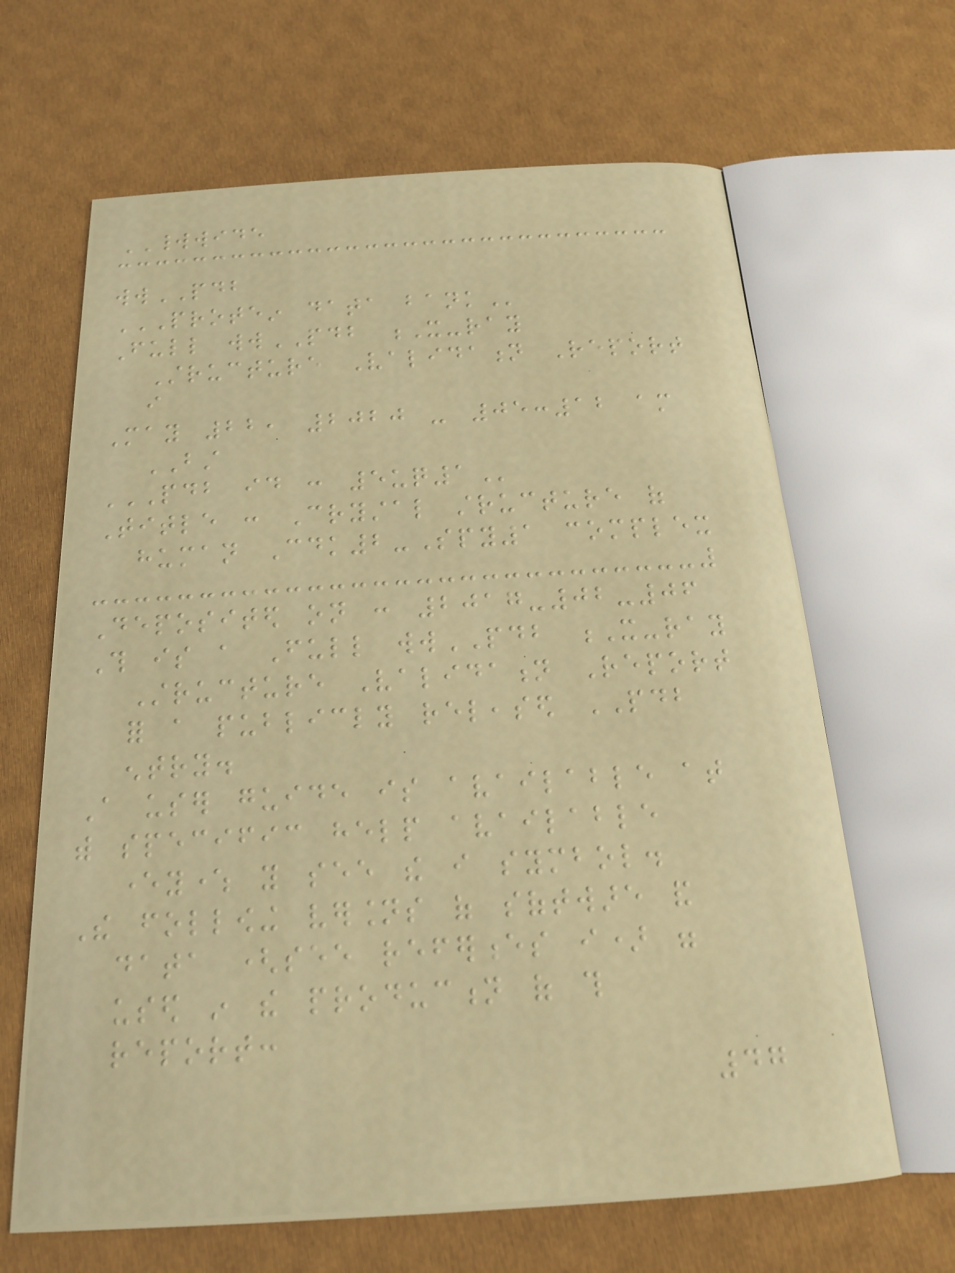WORLDWIDE
wwPDB
PROTEIN DATA BANK
Full wwPDB X-ray
Structure Validation Report
i
May 22, 2020 - 05:12 am
BST
PDB ID : 5UQ1
Title : Crystal structure of
human Cdk2-Spy1 complex
Deposited on : 2017-02-06
This is a Full wwPDB X-ray
Structure Validation Report
for a publicly released PDB
entry.
A user guide is available at
with specific help available
everywhere you see the i symbol.
The following versions of software and
data (see references i) were
used in the production of this
report:
47
